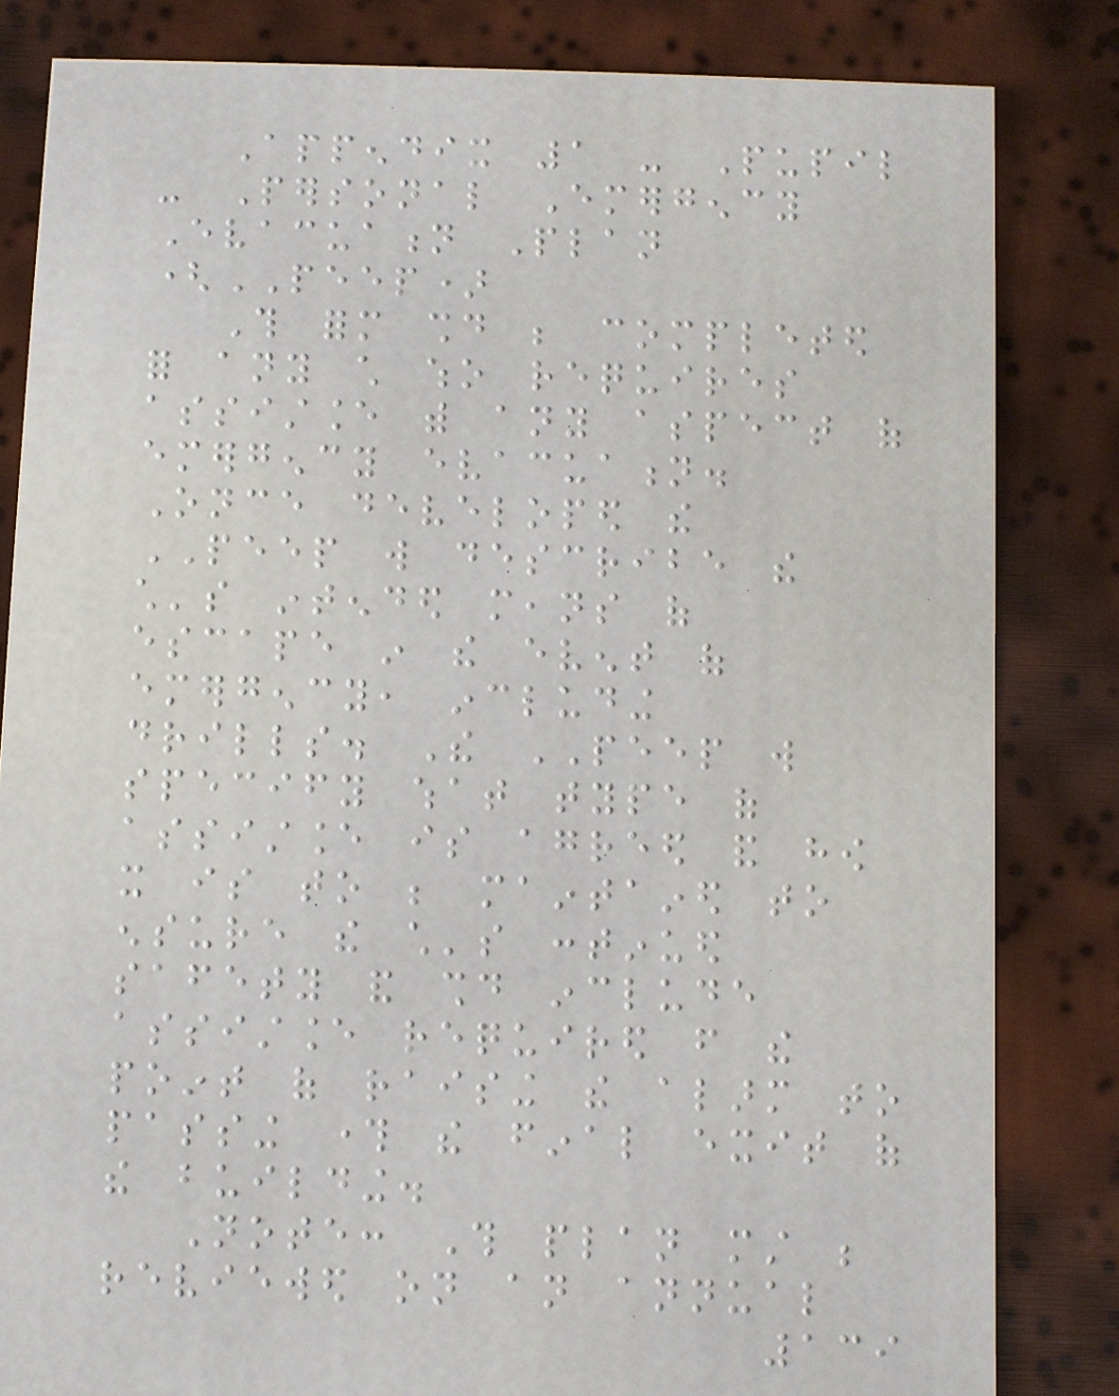Appendix 1 - Pupil
- Personal Emergency
Evacuation Plan
(PEEP)
This form should be completed
for any child who requires
assistance with any aspect of
emergency evacuation.
Once developed the
PEEP will describe the
child's intended means of
escape in the event of
emergency, including
drills. The PEEP will
specify what type of
assistance is agreed and how
it is to be maintained to
ensure the child's continued
safety and should include
assistance required from the
point of raising the alarm to
passing through the final exit of
the building.
Note: This plan must be
reviewed on an annual
139
